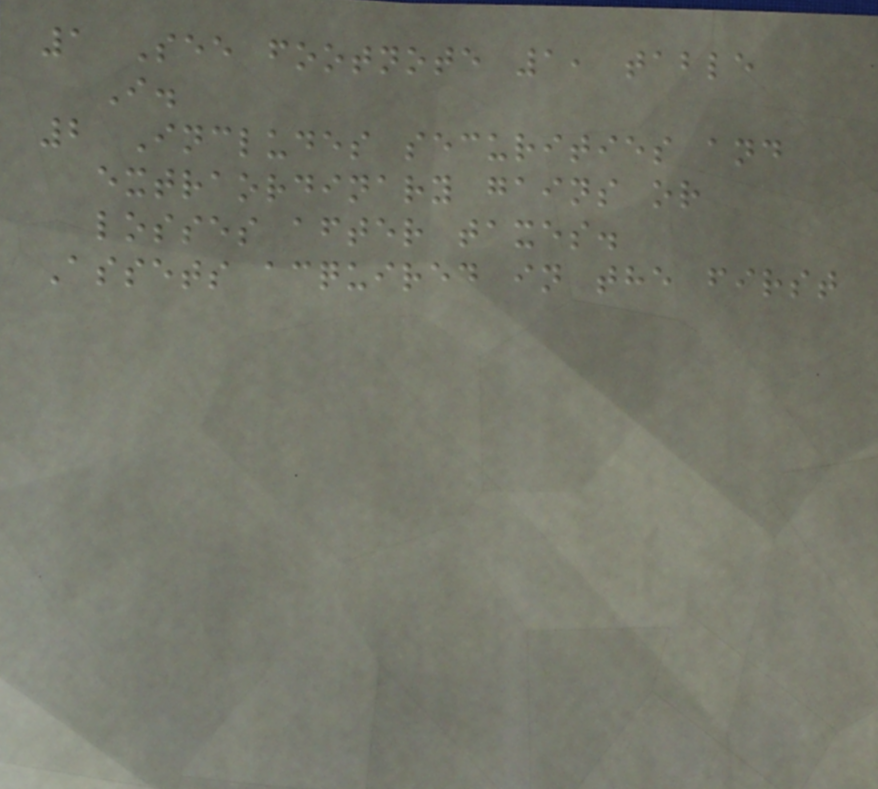1 See footnote 1, table
I.
2 Includes securities and
extraordinary gains or
losses after taxes.
Assets acquired in the first
